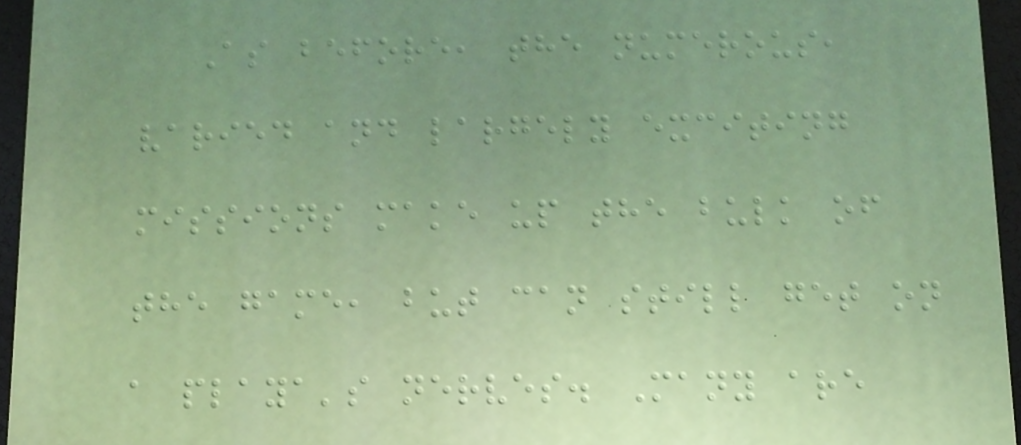As before, the numerous,
varied and largely exciting
missions make up the bulk of
the game, but can still get on
a playa's nerves. Many are
